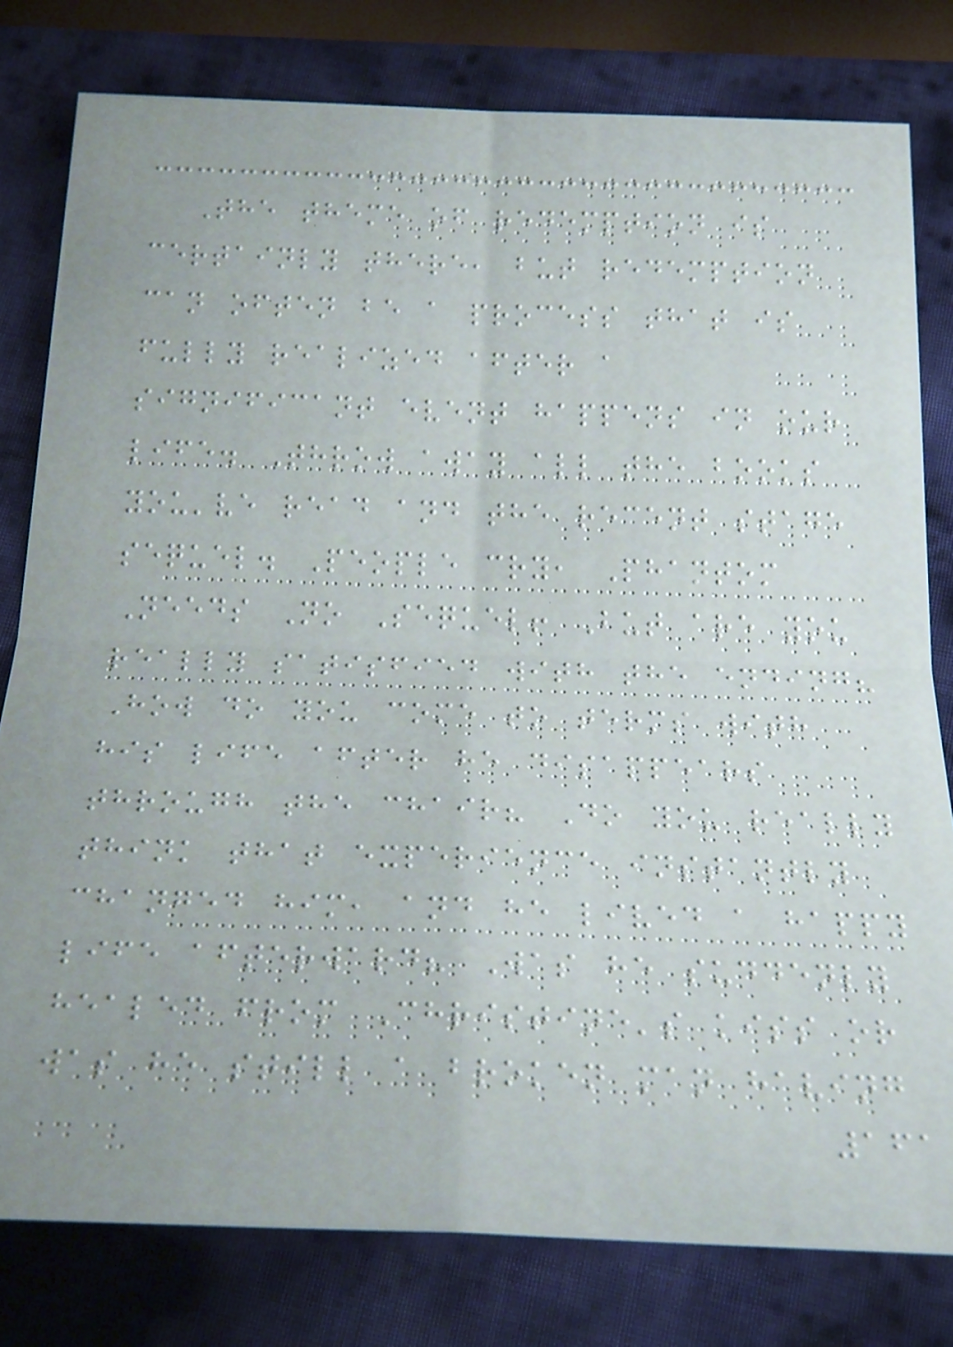The theme of redemption is
certainly there, but redemption
can often be a process that is
fully realized after a
significant event happens in our
life. Throw away all the books
you've read and the recent stage
sequel. People cry, Phantom
Needs No Sequel! But are you
really satisfied with the ending?
How do you come to terms with
his life after he disappears
through the chair? Do you really
think that experience instantly
changed him, and he lived a happy
life afterward? Was he suddenly
healed from Christine's kiss or
was he still a broken man having
161
